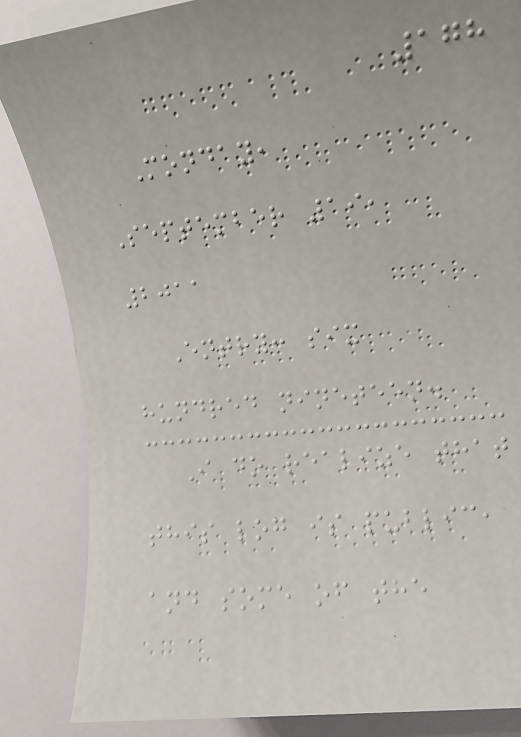178
Monday,
September 19,
2011
Entry: six
hundred nineteen.
I do realize that
this log is public,
and some of the
